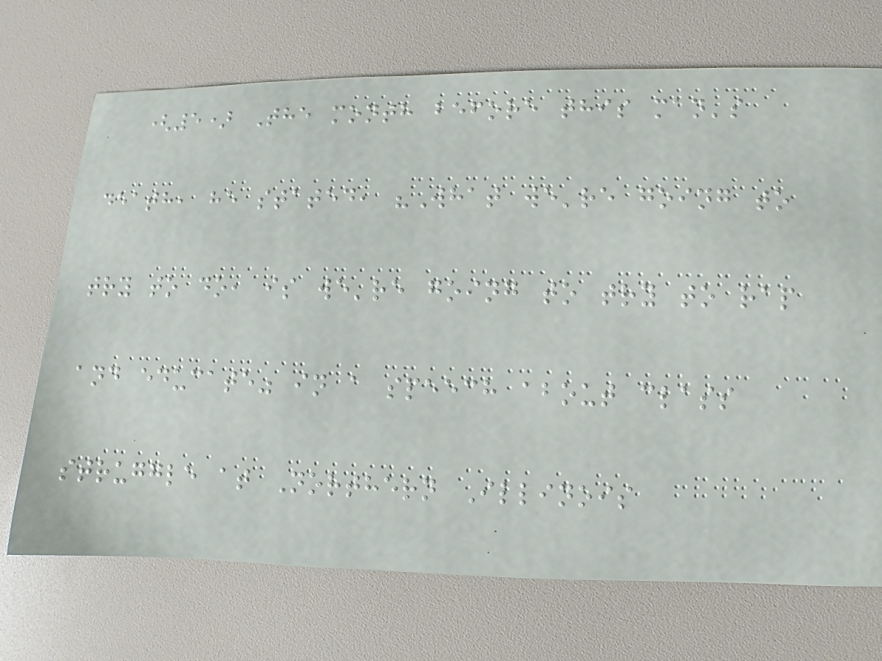(5) The month before this man's
death, he stated, "What we're going to
try to do, is we're going to try to rap
and educate" in a speech about class
struggle at Northern Illinois
